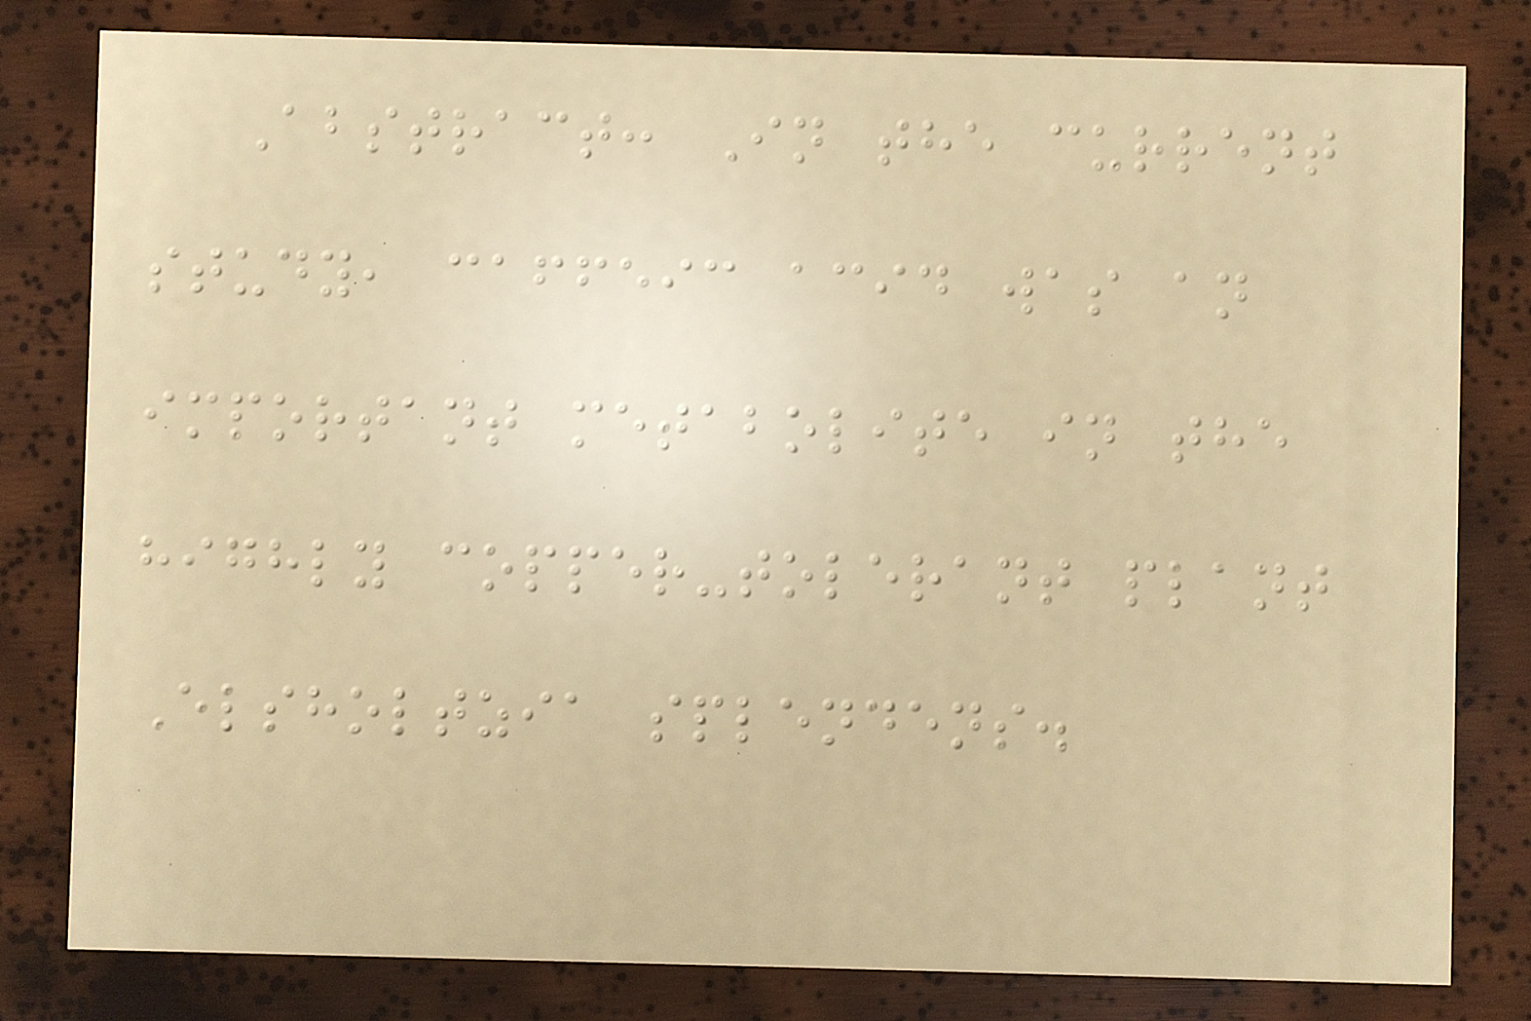Abstract: In the current
study, caffeic acid was an
important metabolite in the
highly copper-tolerant plant
Elsholtzia splendens.
